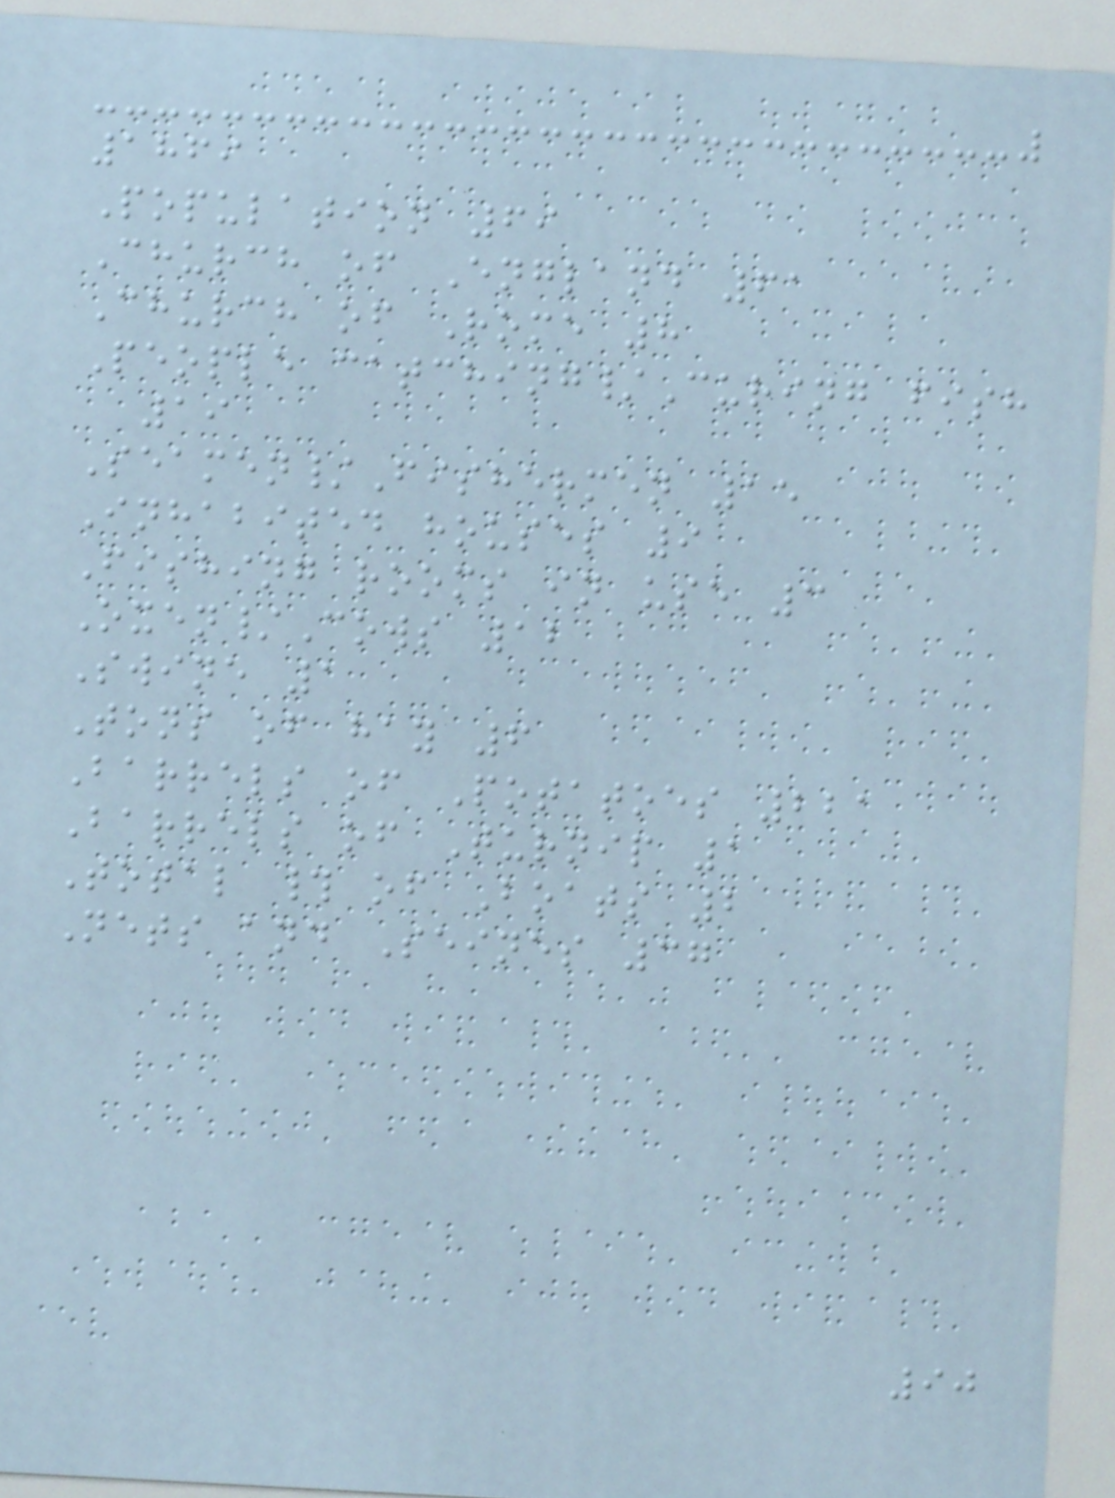1869
Population 69
Church of England 61
Church of Rome 8
People catching/Curing fish
19
Seamen/Fishermen 15
Inhabited houses 9
Fishing rooms in use 3
Oxen/Cows 12
Swine 1
Tons of hay 6
Barrels of Potatoes 221
Barrels of Turnip 1
Total # of Boats 2
Nets and Seines 37
90
